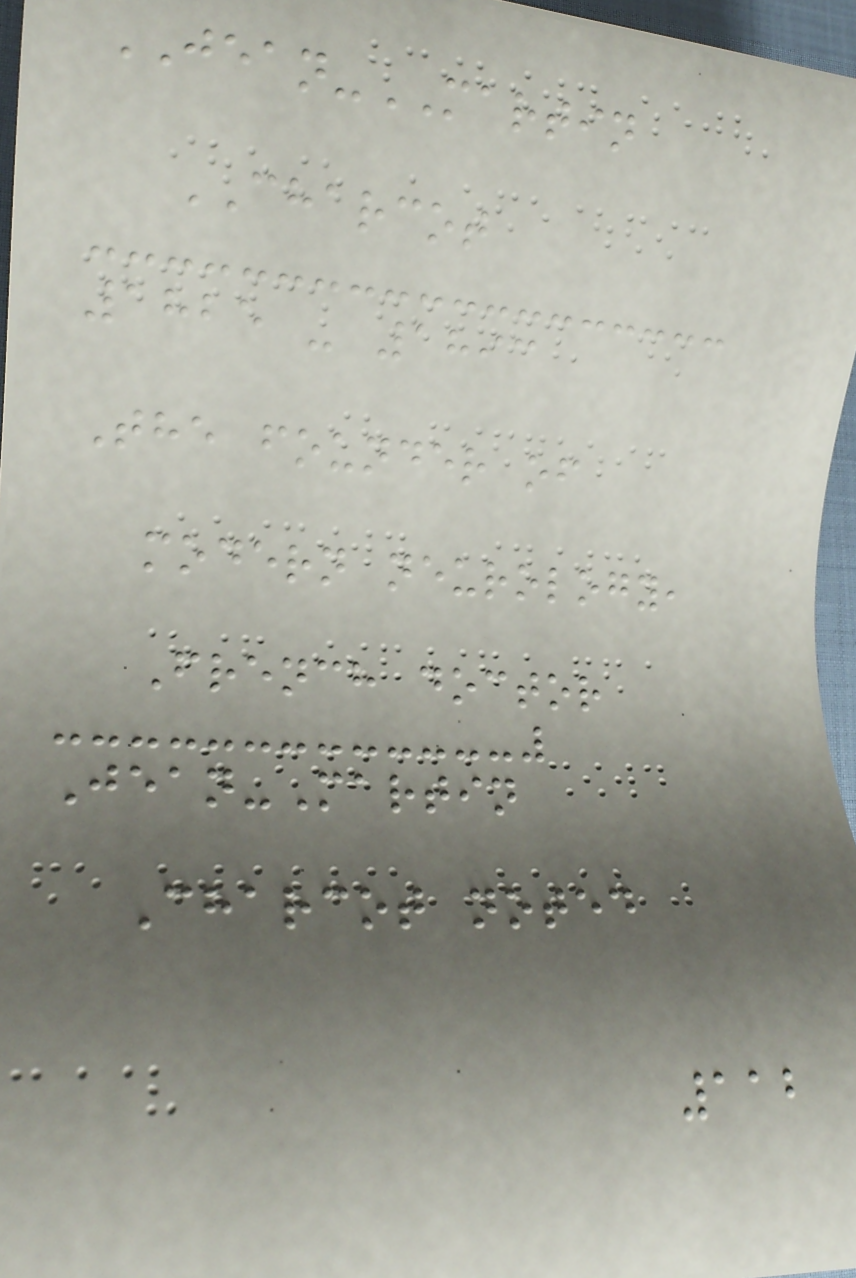JEAN-MARTIN
CHARCOT
1825 - 1893
The founder of
modern neurology,
French doctor
Jean-Martin
Charcot noted
112
